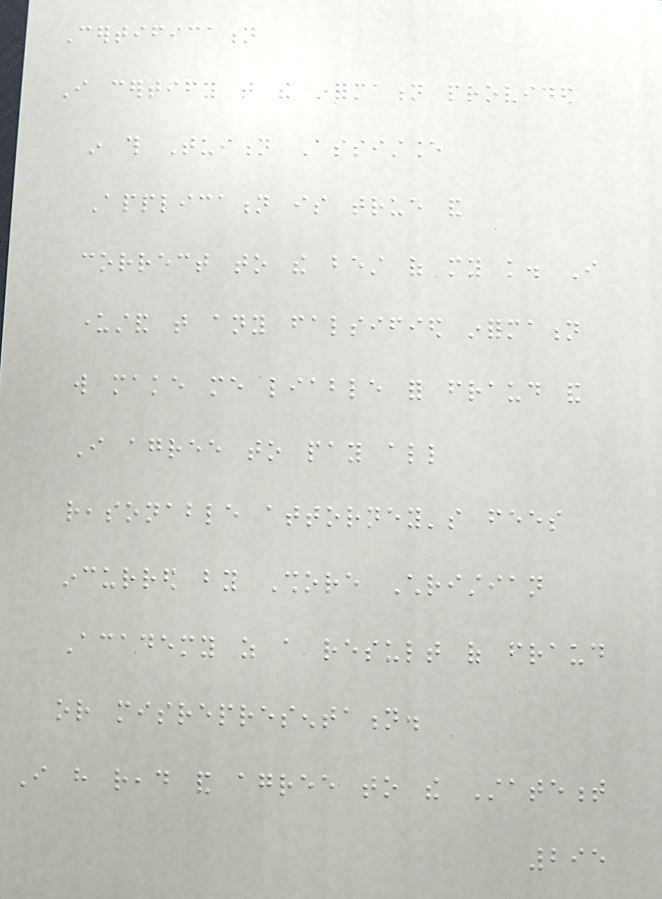Certification
I certify that the information provided
in this Tuition Assistance
Application is true and
correct to the best of my knowledge. I
understand that any falsified information
will make me liable for fraud and
I agree to pay all
reasonable attorney's fees
incurred by Shore Christian
Academy as a result of fraud
or misrepresentation.
I have read and agree to the Statement
295
